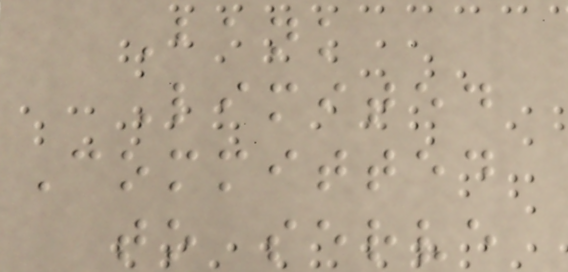Bank
Limited
Committed
to serve
